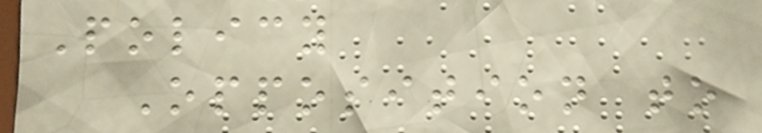Policy
Opposition to
